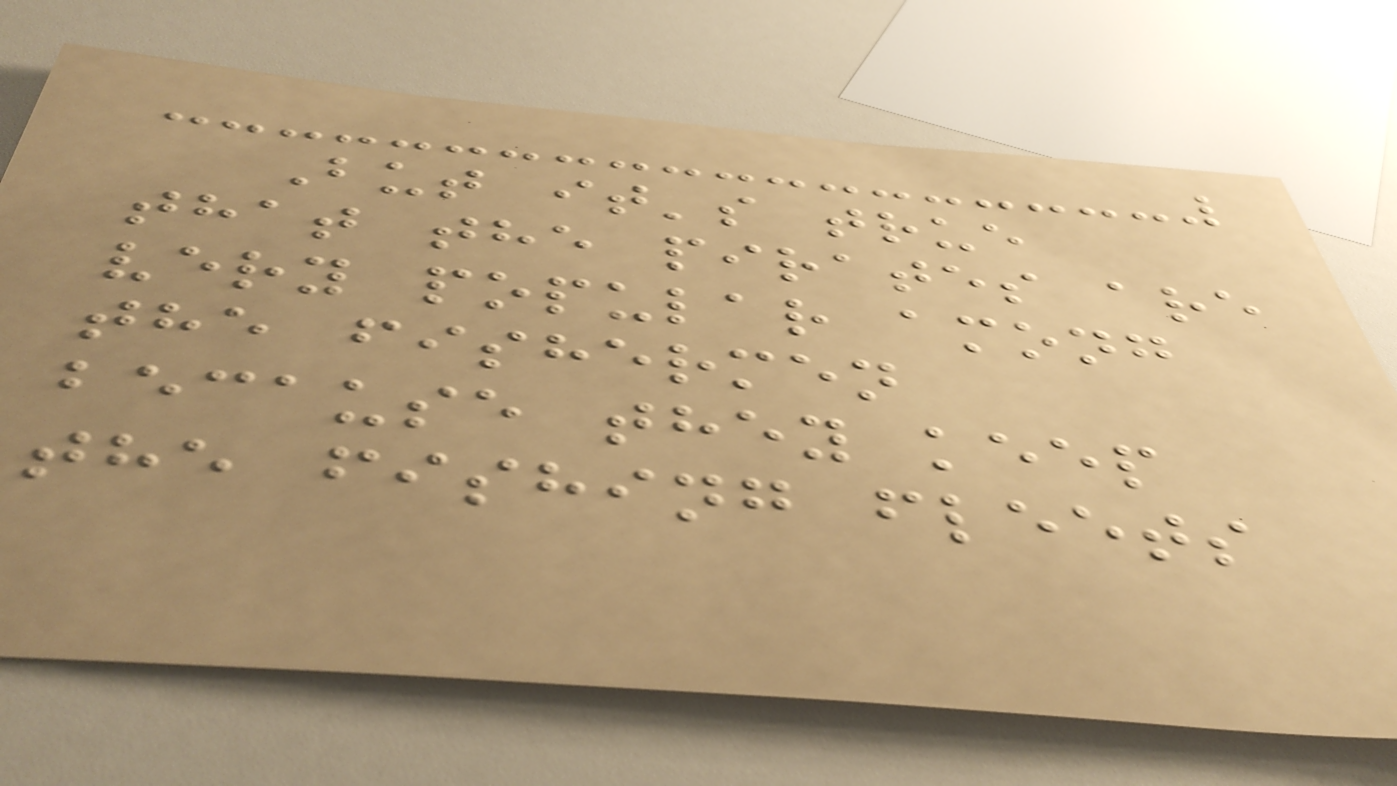But it's true
that the pirates are
very popular among
the fishermen
because they keep
the fishing fleets
